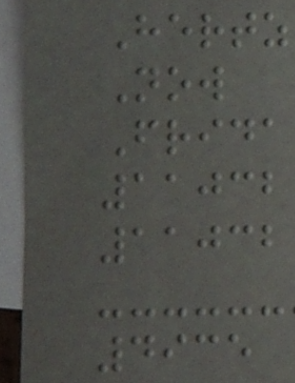Hertz
Now
Frida
11032
11032
4935
